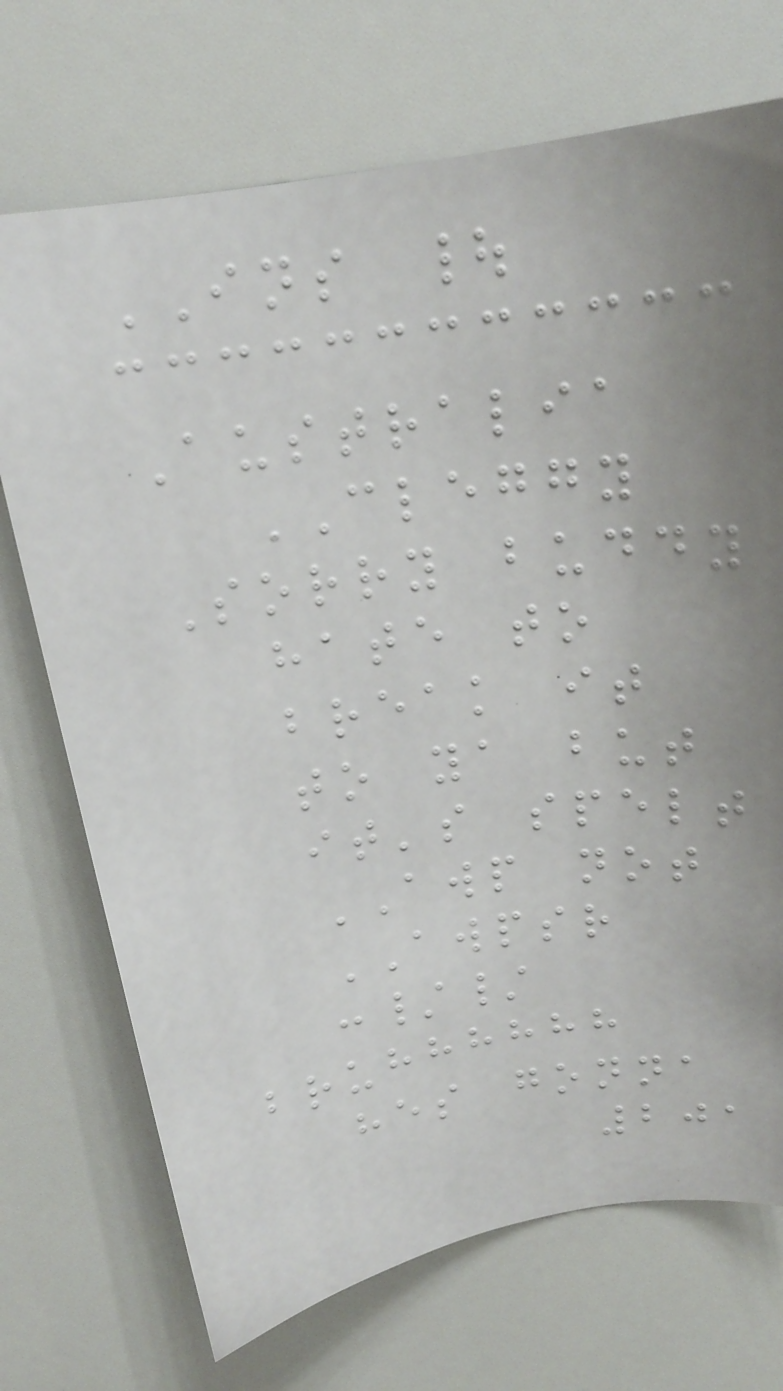INS |
Australia
CLEGGY
Sorry buddy
hate to
break it
to ya but
it's spelt
AWP not
AWPSR
://
bruhhhhhh
hes gonna
201
